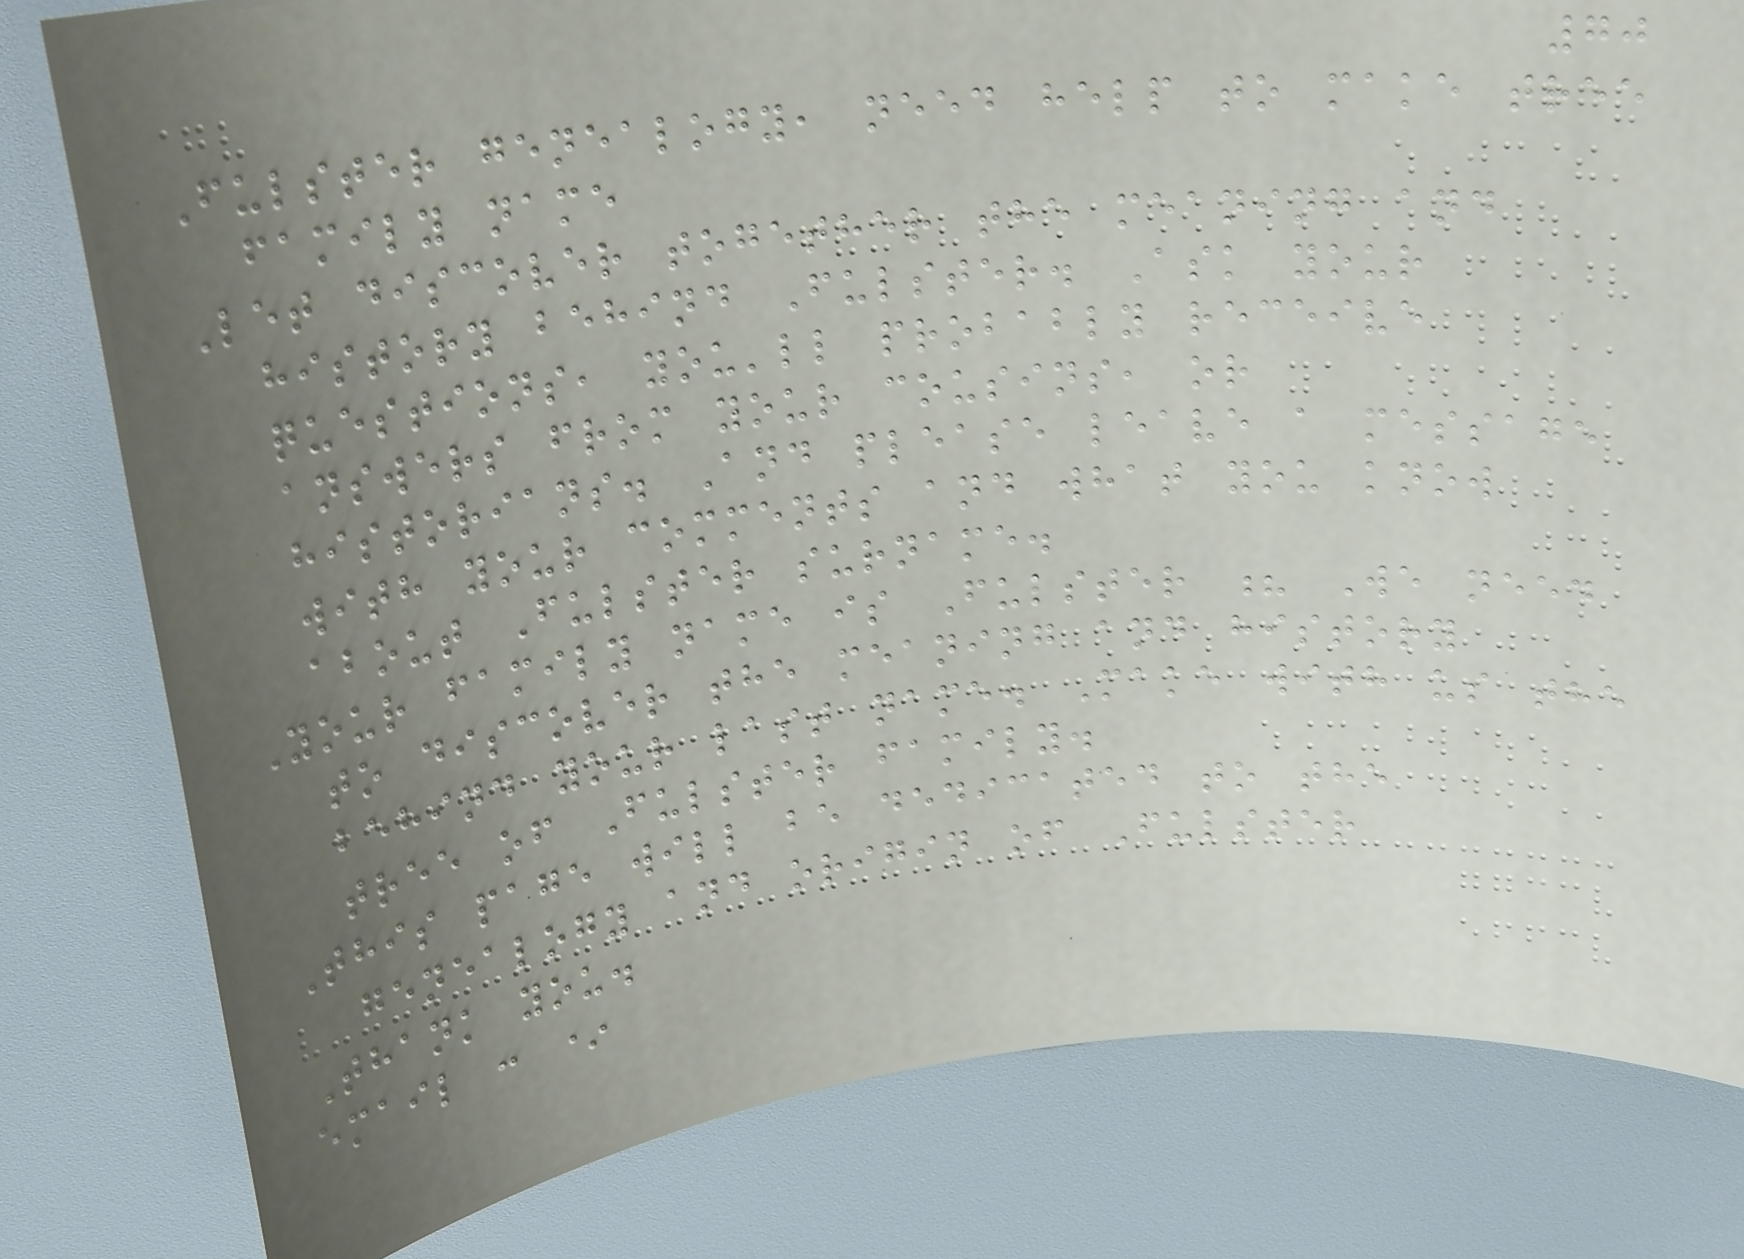70
Fulster genealogy, need help to make tree
family name
Let discover together the meaning and
history behind Fulster. Ask your
questions, you'll probably receive
answers from your cousins, or
historians. And please leave a message
with your comments and what you know
about Fulster surname.
Your family name is Fulster ? We need
to discover the meaning and history
behind your last name. Make with us the
tree of Fulster family.
This page will be dedicated to the
genealogy and origin of Fulster
Thank you.
email : *
